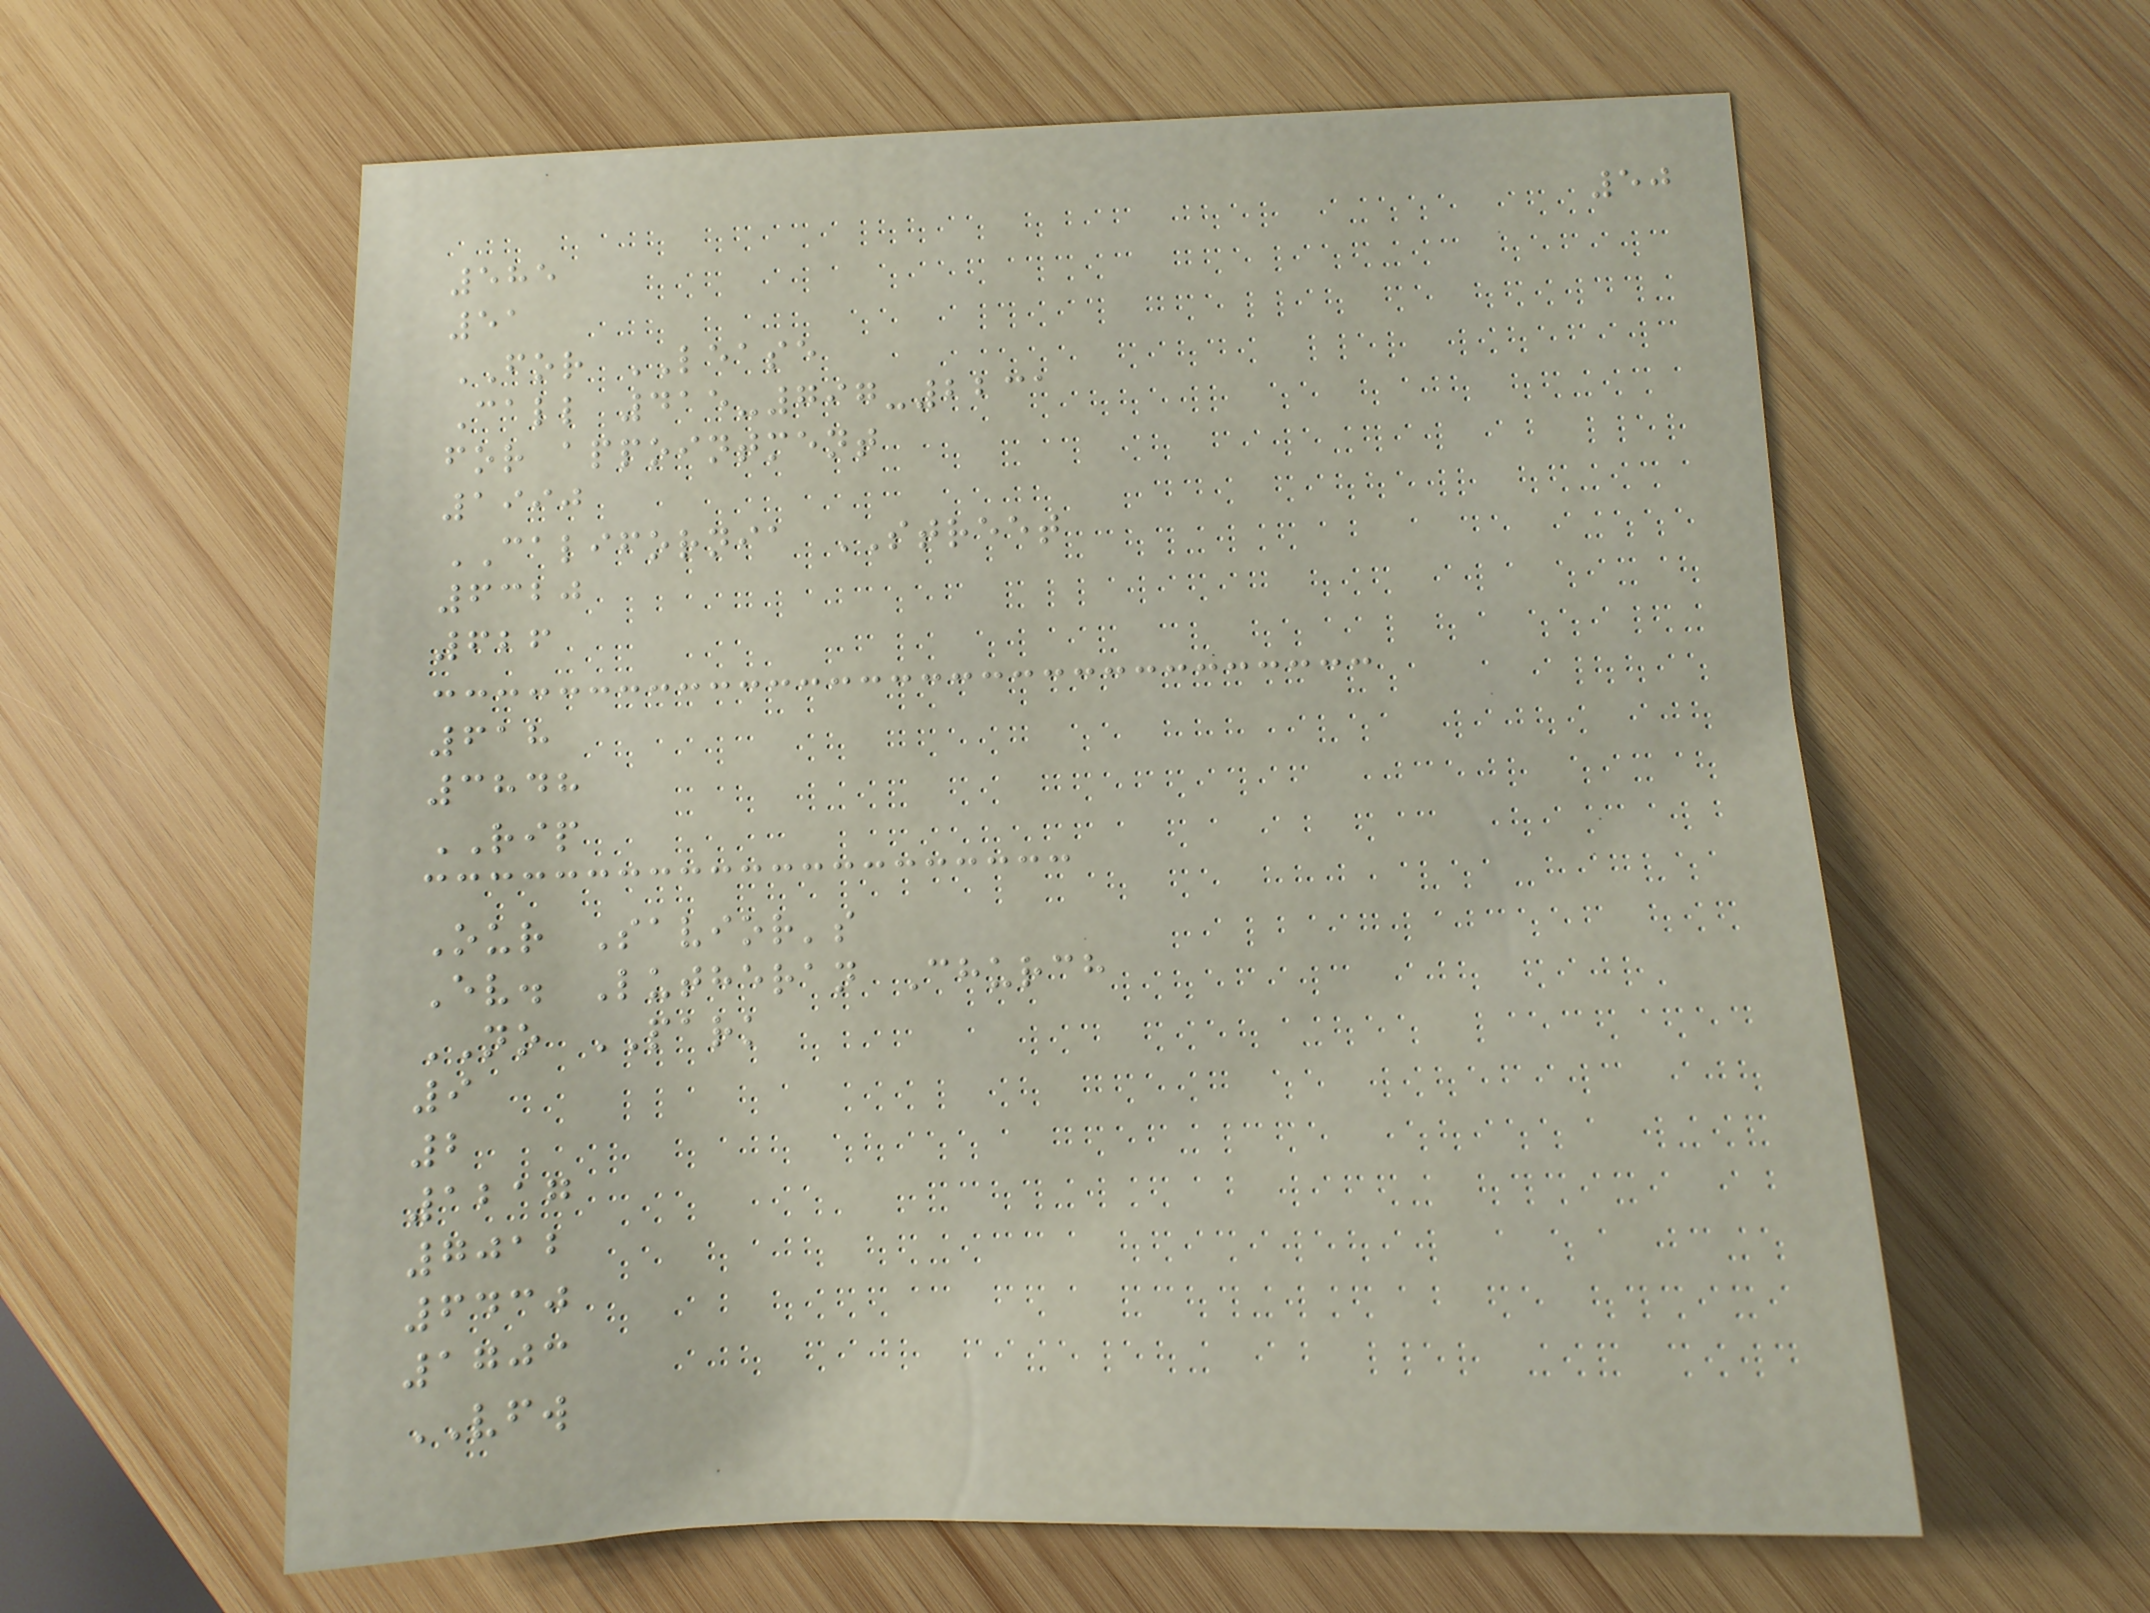50
585
51
FOR LEASE
Call 415-797-2231
for appointment
1990
CALIFORNIA STREET
6320
626
618
3848
RIP
Our Savior's
Ev. Lutheran Church
NO PARK
9
2
1217
7012
6430
1703
VFW
